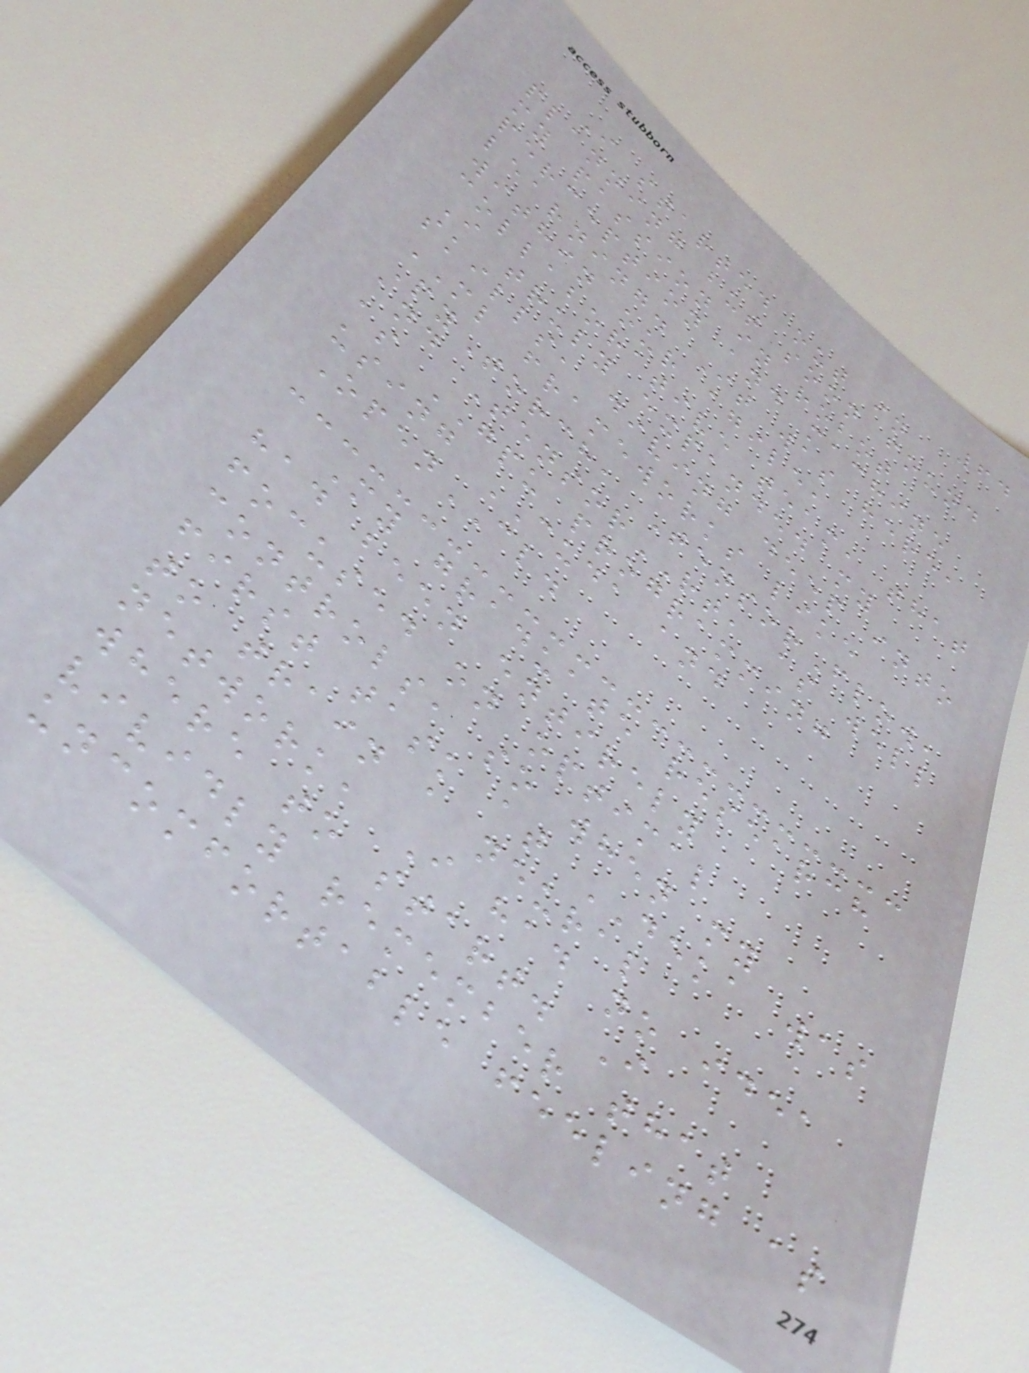64
I started out in
planning but soon found
my passion in robot
perception and machine
learning. It was here,
within our agile,
collaborative team, that
I truly expanded my
skills, diving deep into
ML frameworks like
PyTorch, TensorFlow,
and TensorRT, as well
as GPU programming
using CUDA and
OpenCL.
My graduate research
had been entirely
focused on optimal
controls, so when my
first task at DEKA was
to train a neural
network, I had no idea
where to start. I
vividly remember that
uncomfortable feeling as
